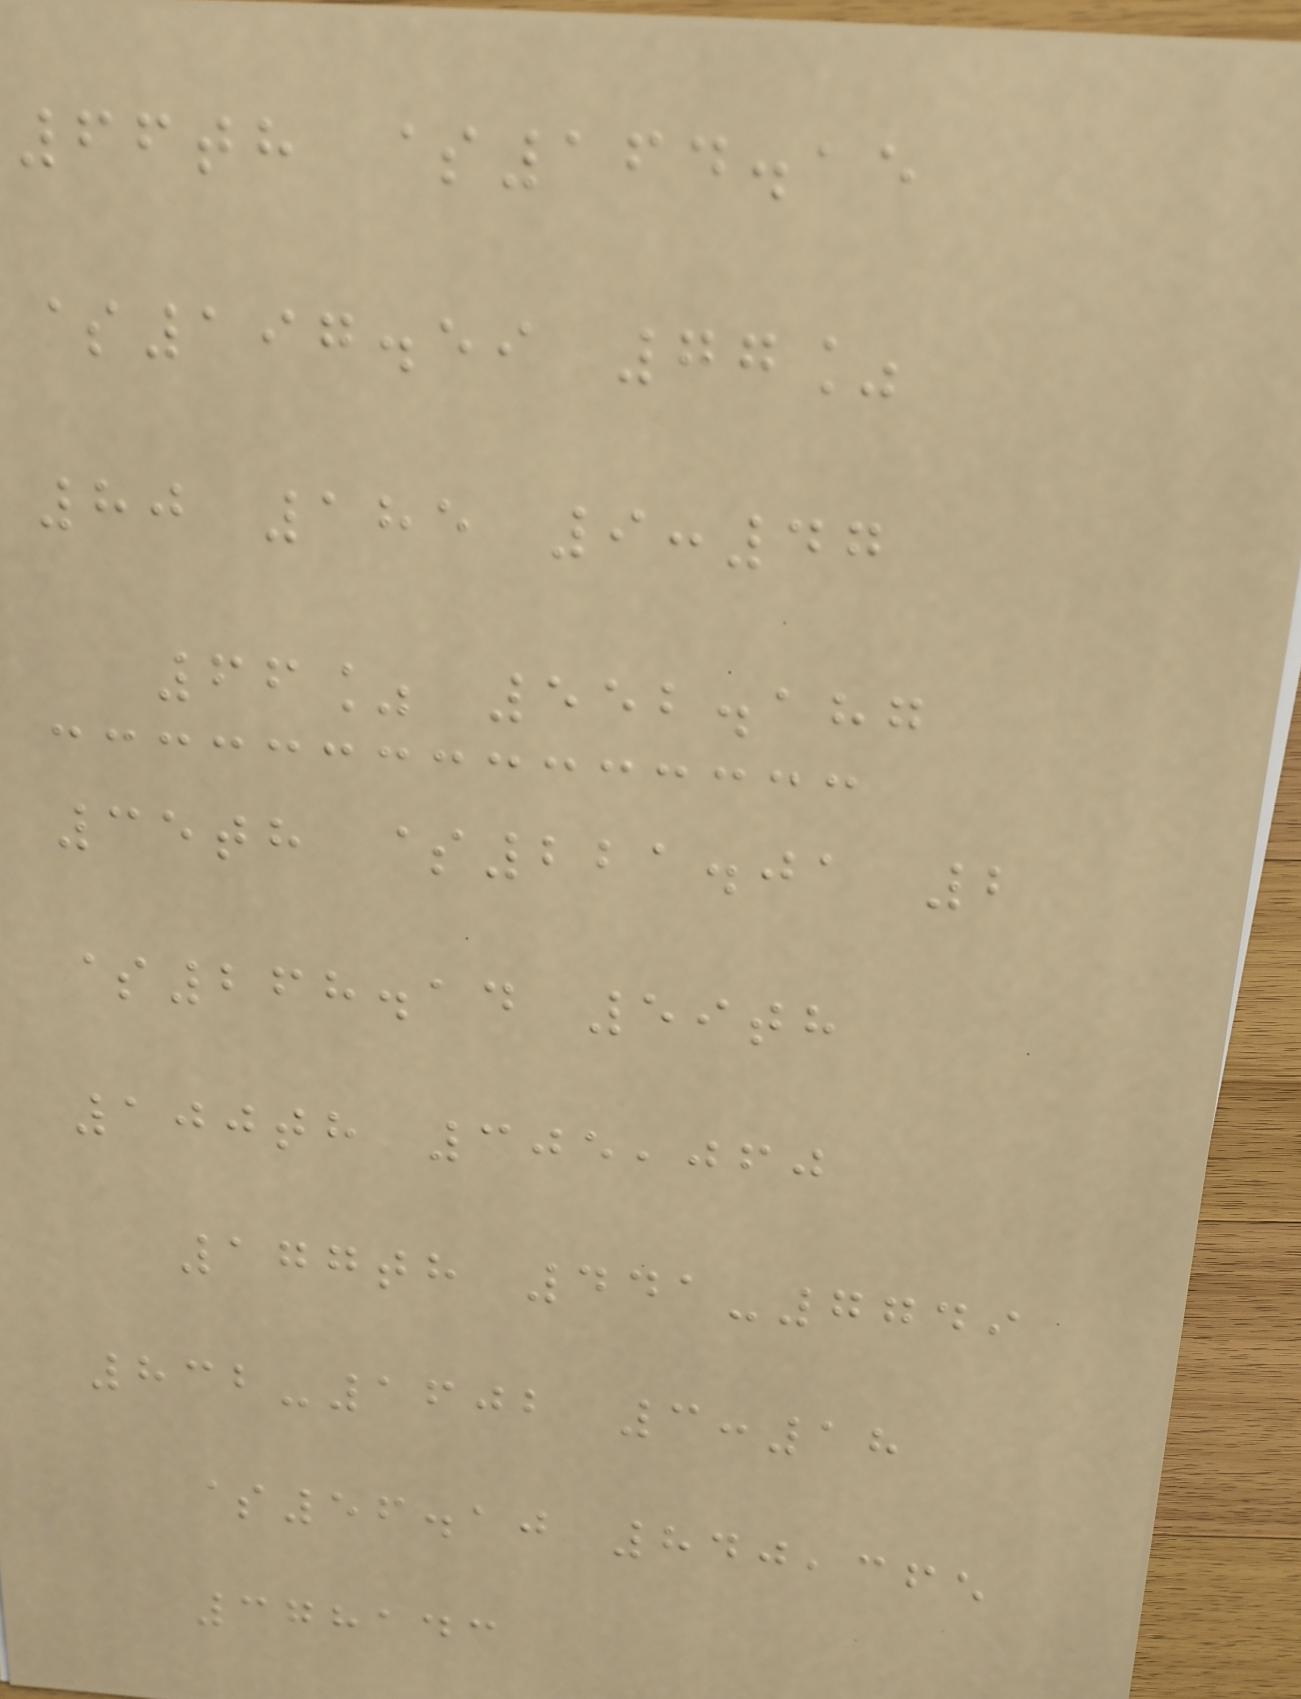66th $164.15
$197.59 77%
80 185 9:47
66% 552.187
35th $221.01 2
$268.14 59th
100th 305,060
177th 441-7749
832-1602 3:18
$56.10 840,365
378143
